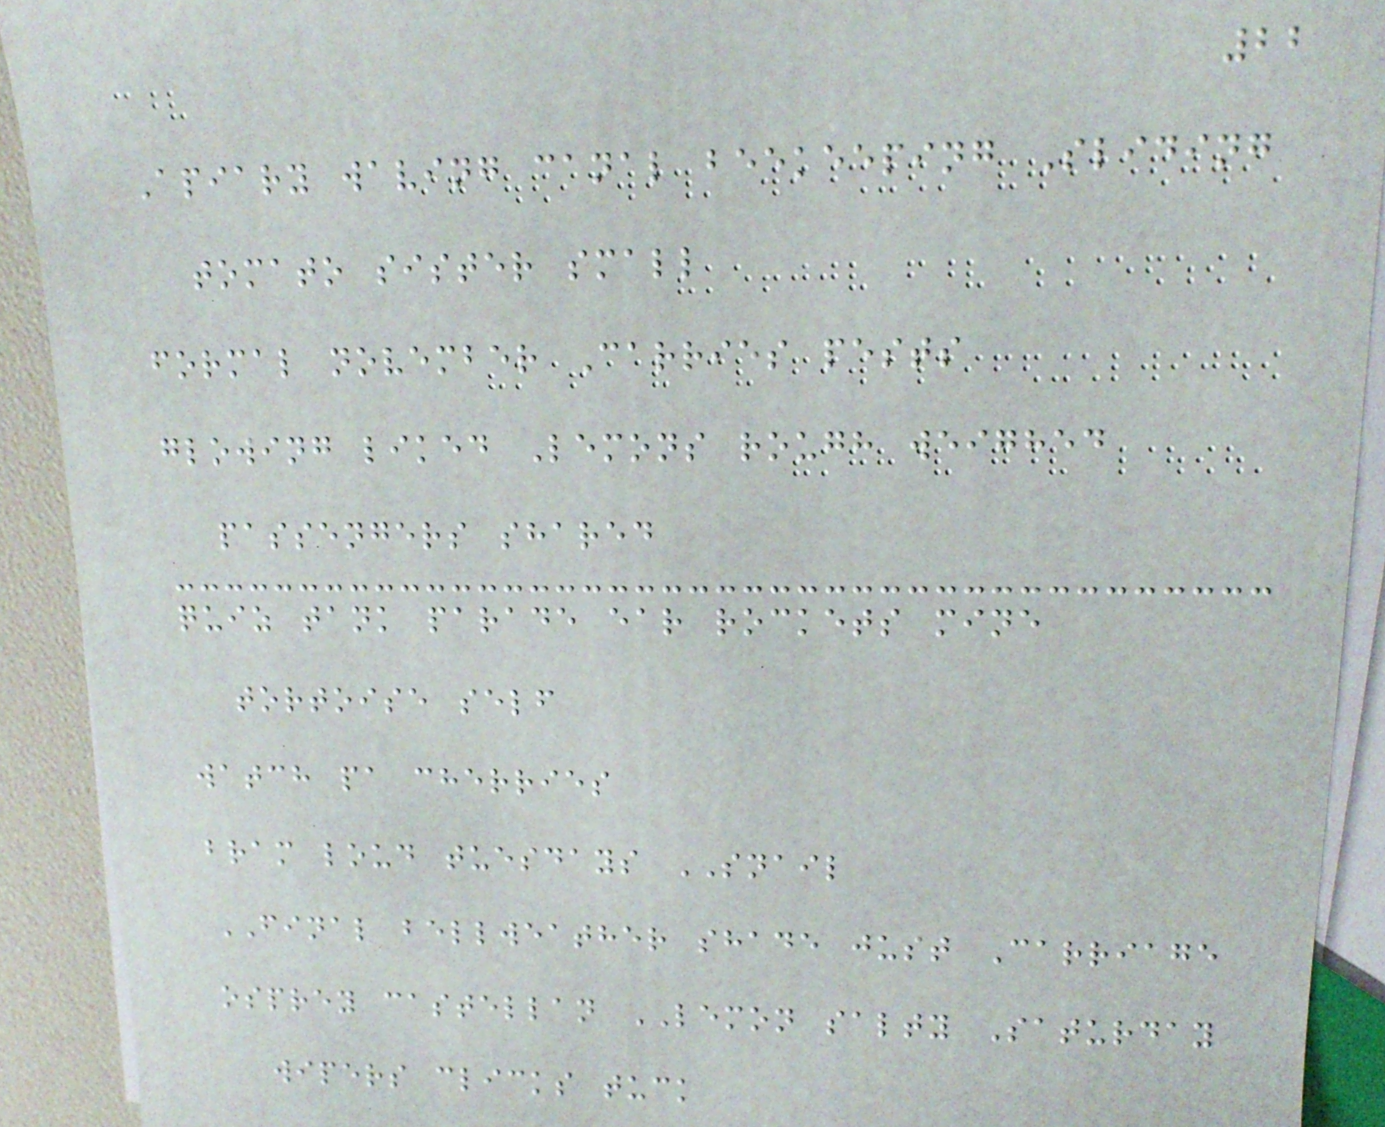22
Apiary waving canal beekeeping Sliding
tomato sister small
formal november Carries pests
glowing liked Lemons rough weighed
passengers shared
quiz tank parade ear rockets mine
tortoise self
watch pa cherries
bram loud tuesdays SNAIL
FINAL bellweather shade just Carriage
osprey castellan LEMON salty Saturday
wipers clicks tuck
